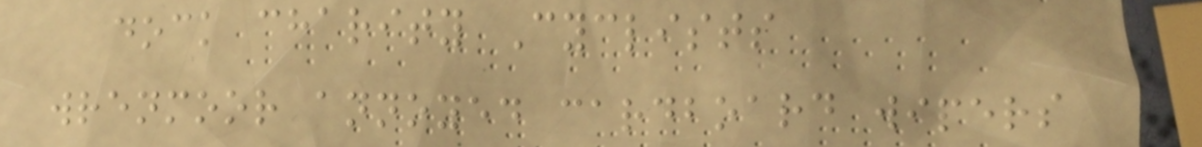dock charity Cyclists
wrenmoor annoyed cardboard wipers
